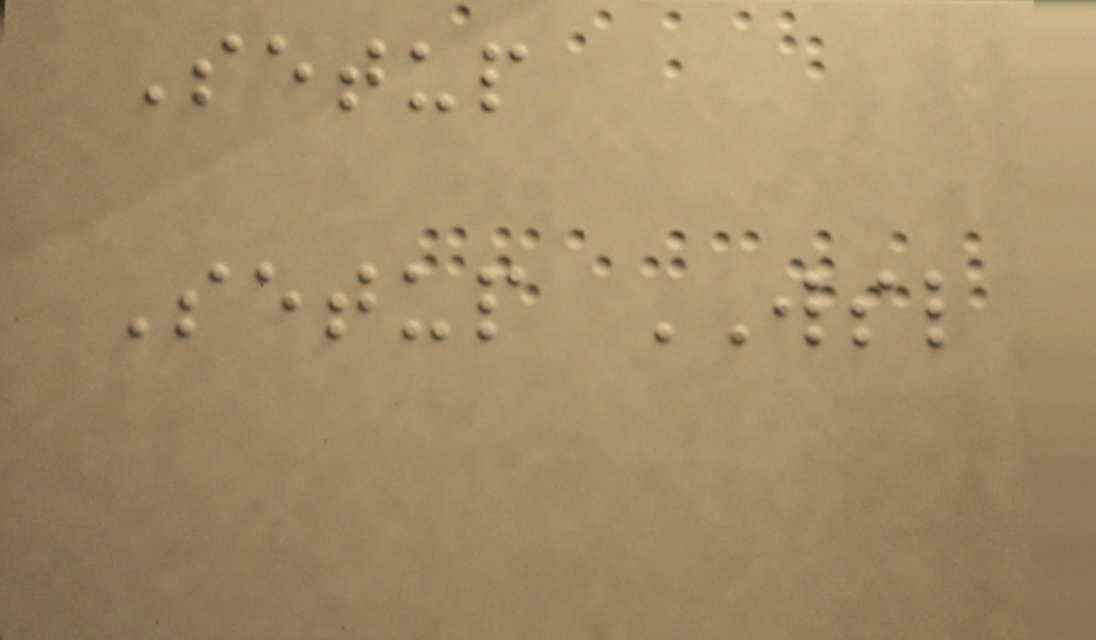Setup
Setup WSL
